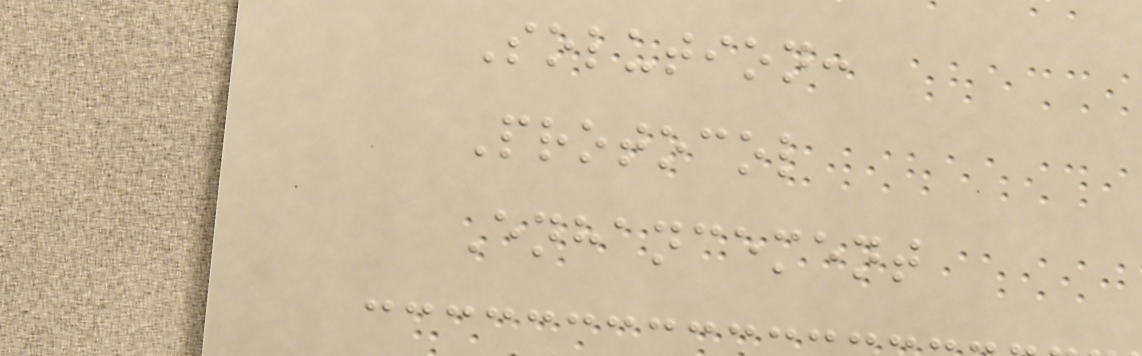Solution:
Protocol
Enhancement
